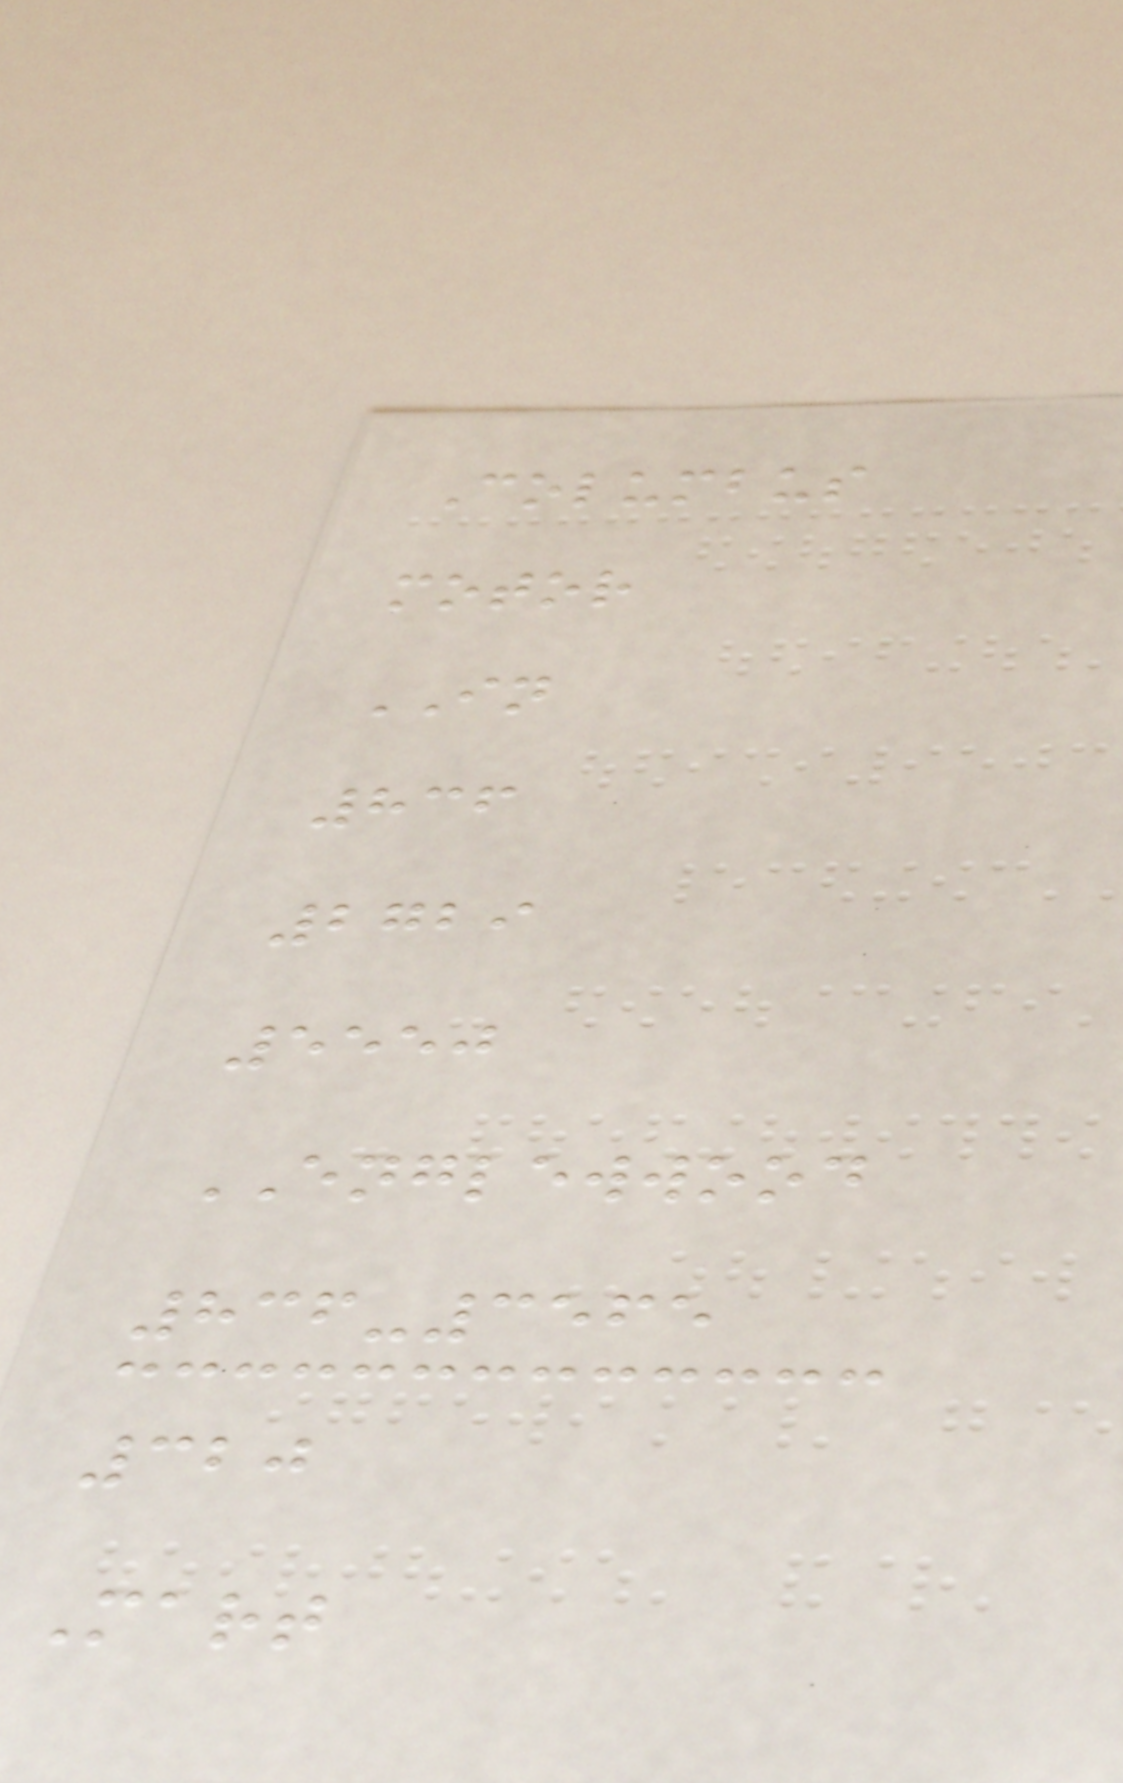Columbus
motor
IN
836
2729
5550
ENGLEWWOOD
836-3565
320
Mart
